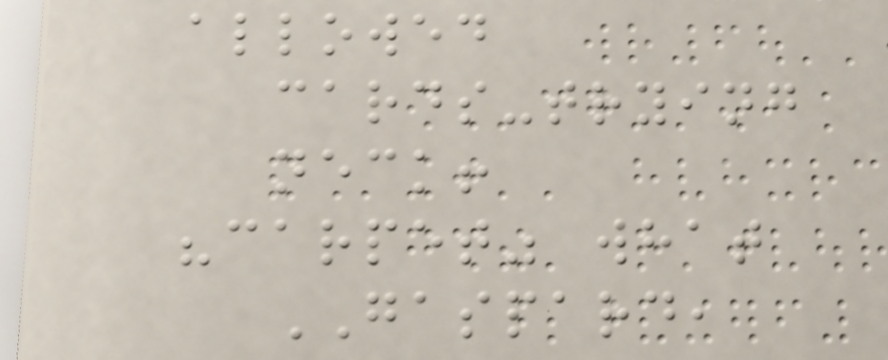allowed
cards-trying
neck!
"carpet" what
GASPARD,
